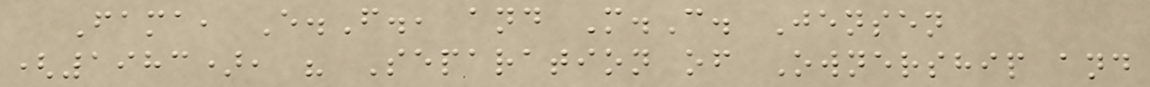Fama, E.F., and M.C. Jensen
(1983), " Separation of Ownership and
